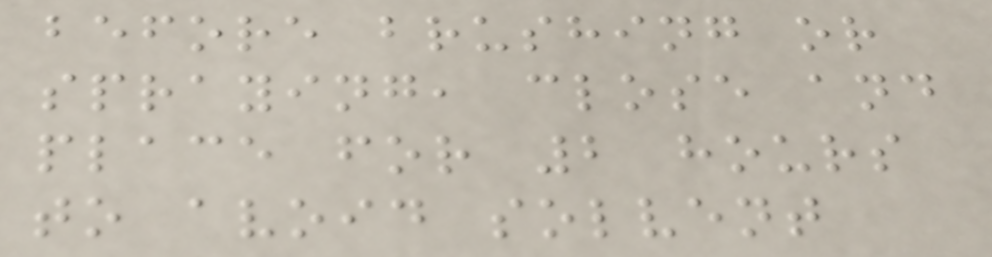before brushing or
spraying, close and
place for 2 hours
to avoid solvent
